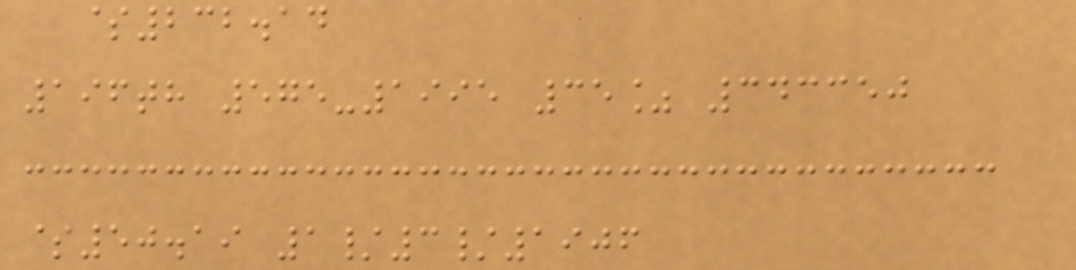$232.14
196th 575-1995 35% 343350
$50.19 1/3/1906
